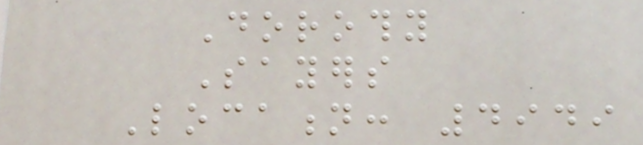Dorothy
Sayers
Location: 4949
